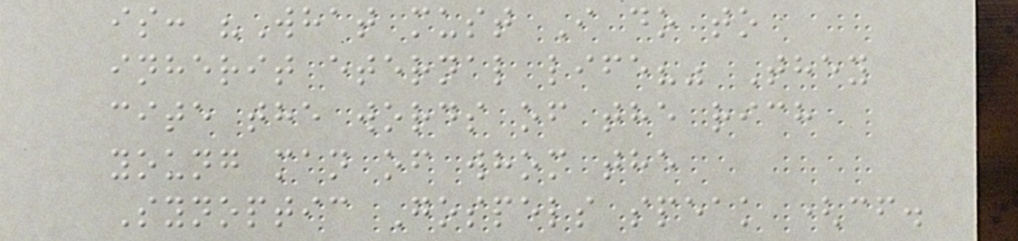is: "What must I do to
inherit eternal life?" They
cite the words of the rich
young man of whom the
Synoptic Gospels speak (cf.
